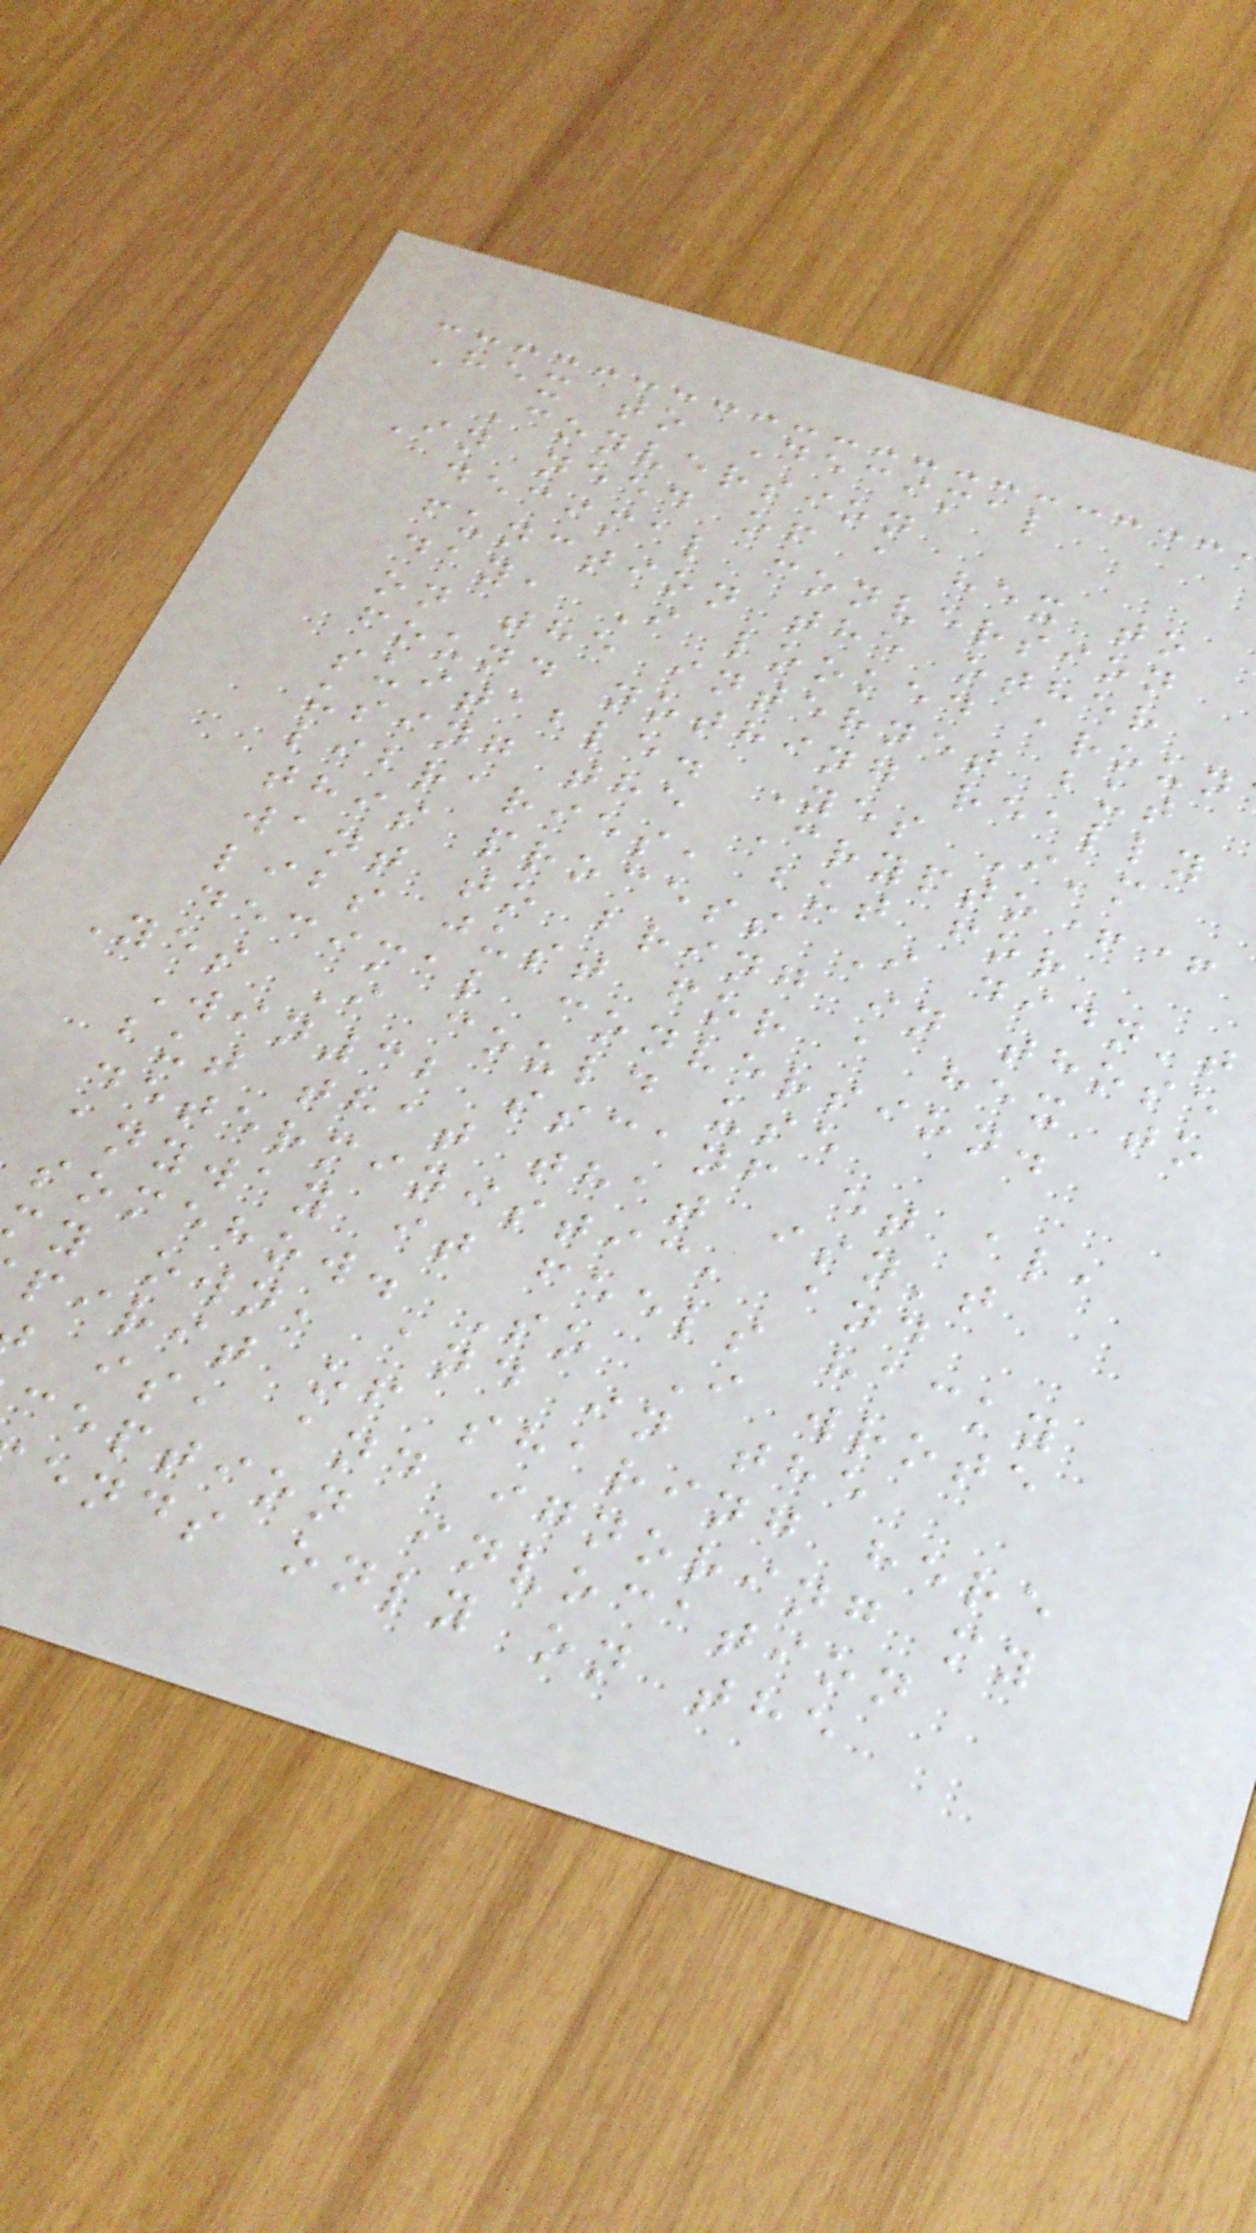Hex to Decimal
Conversion
In need of a hex to
decimal conversion
function the other
day, I looked aroun
on the internet but
found nothing really
suitable. Yes I'm
using the Crypto++
libraries, but for
this process I didn't
want to bring in those
libs just for a hex to
decimal conversion.
Yes I could use
Win32 sscanf et al,
but that that isn't
deterministic, and
anyway it feels hacky
somehow. So I wrote
my own, and in the
pirit of sharing here
is, and ignoring my
ception invocation
ends only on the
